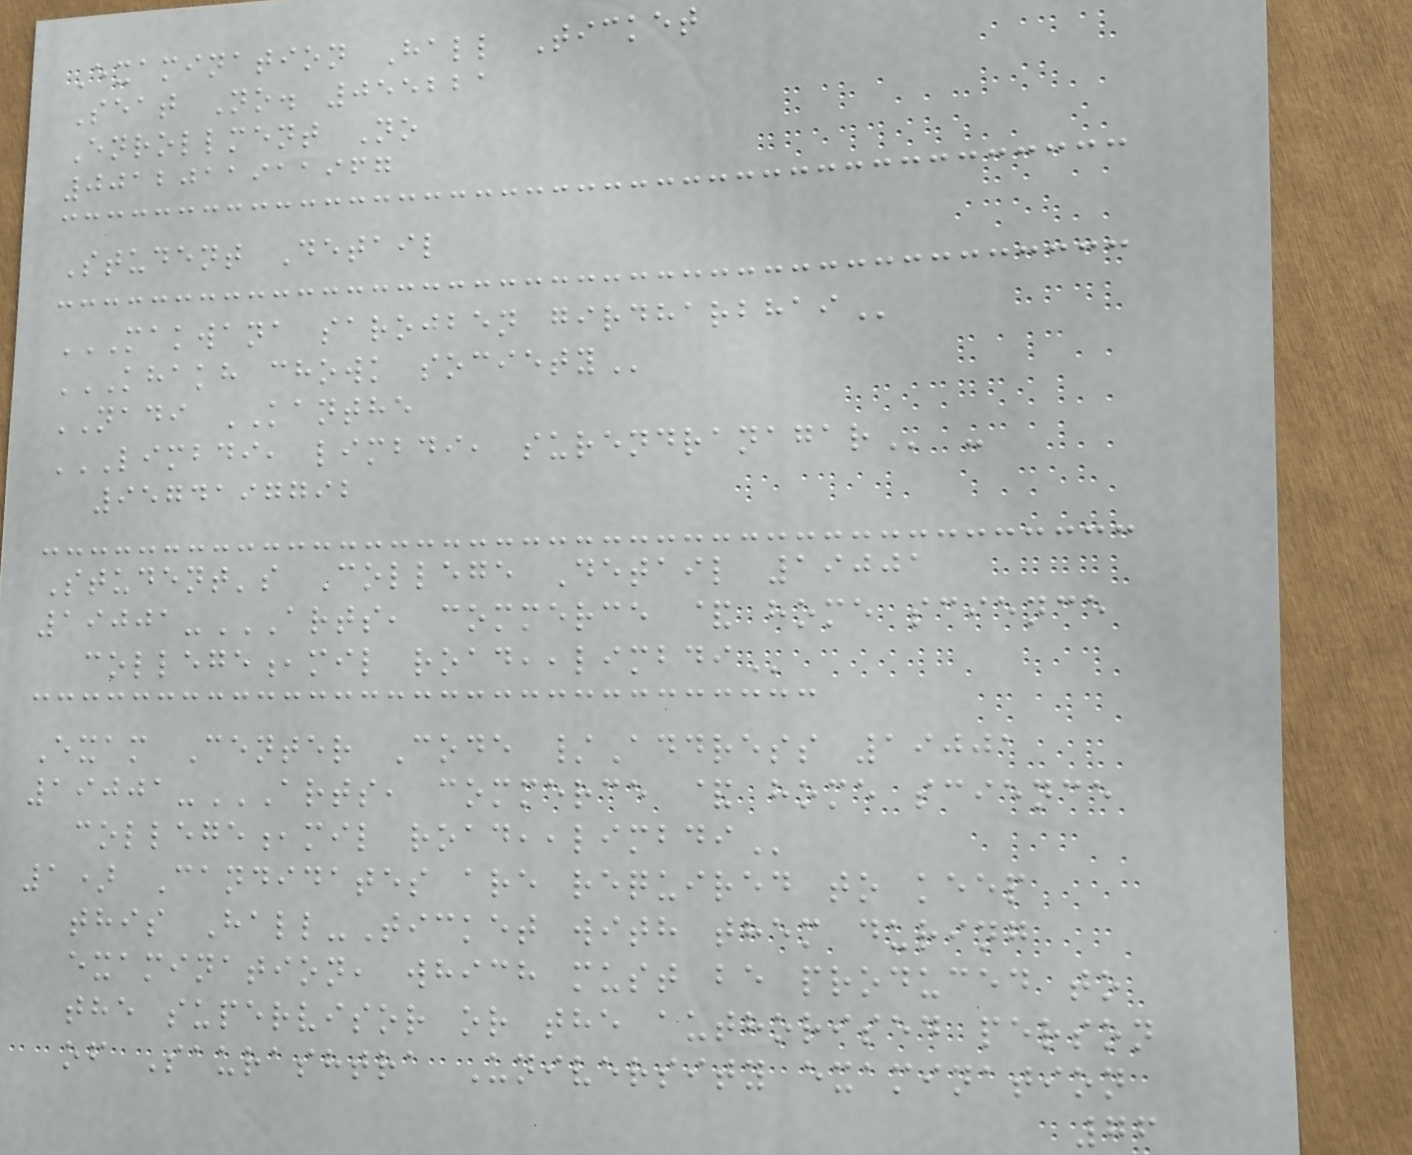Examination Hall Ticket
Seat No. 055221
Enrollment No
0012011911967
Student Detail
MAKWANA SAROJBEN GIRDHARBHAI
KHAKH CHOWK SOCIETY
NADI KANTHE
LIMBDI, LIMBDI, SURENDRANAGAR -
9574197792
Student's College Detail 19001
19001-ARTS, COMMERCE & HOME SCIENCE
COLLEGE,MIL ROAD,,LIMBDI
Exam Center Code /Address 19001
19001-ARTS, COMMERCE & HOME SCIENCE
COLLEGE,MIL ROAD,,LIMBDI
1) Candidates are required to keep
this Hall-Ticket with them during
examination, which must be produced to
the supervisor or the authorised person
of Saurashtra University examination
76
